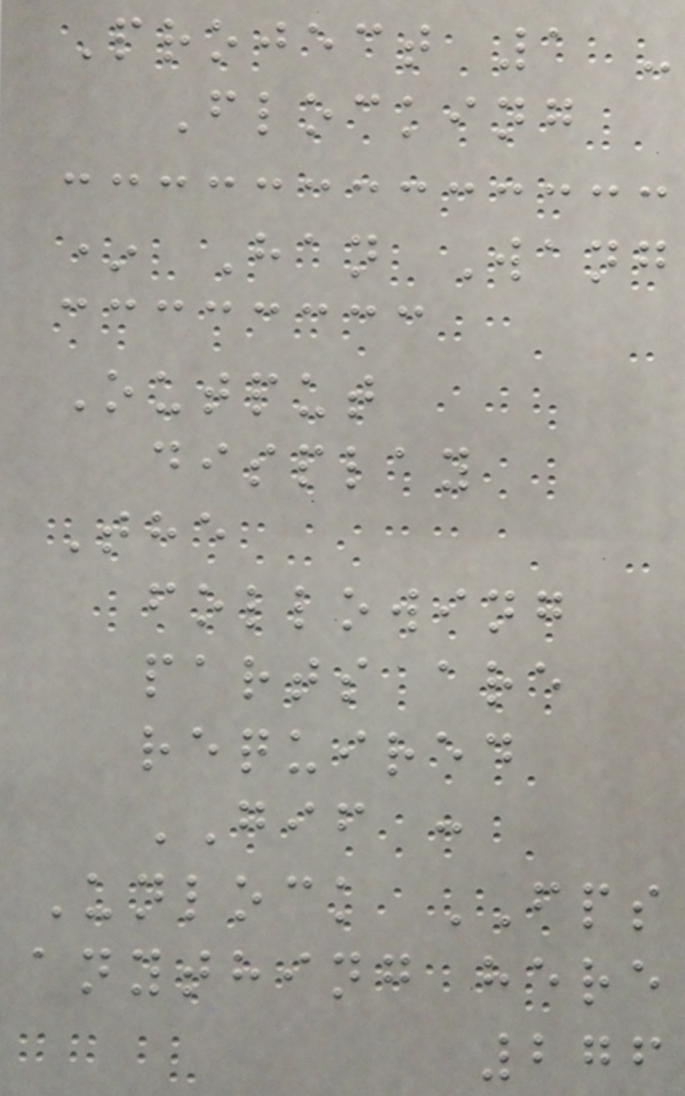Project 1 -
Flocking
* Han Wang
Output
display
The
following
parts are
required
GIF :
Unlock FPS
anything here
276
